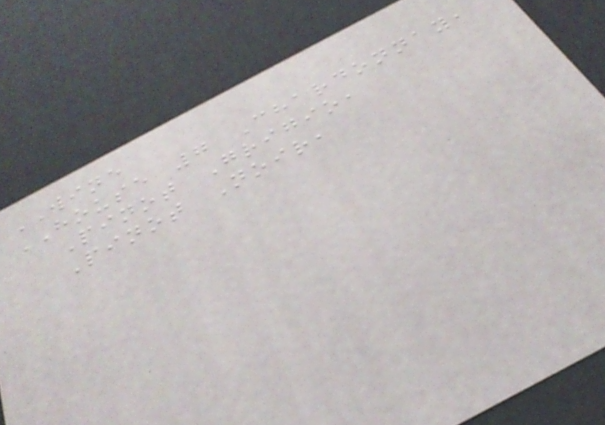WINE
HOUSE 7 Chardonnay,
Pinot Grigio,
Pinot Noir,
